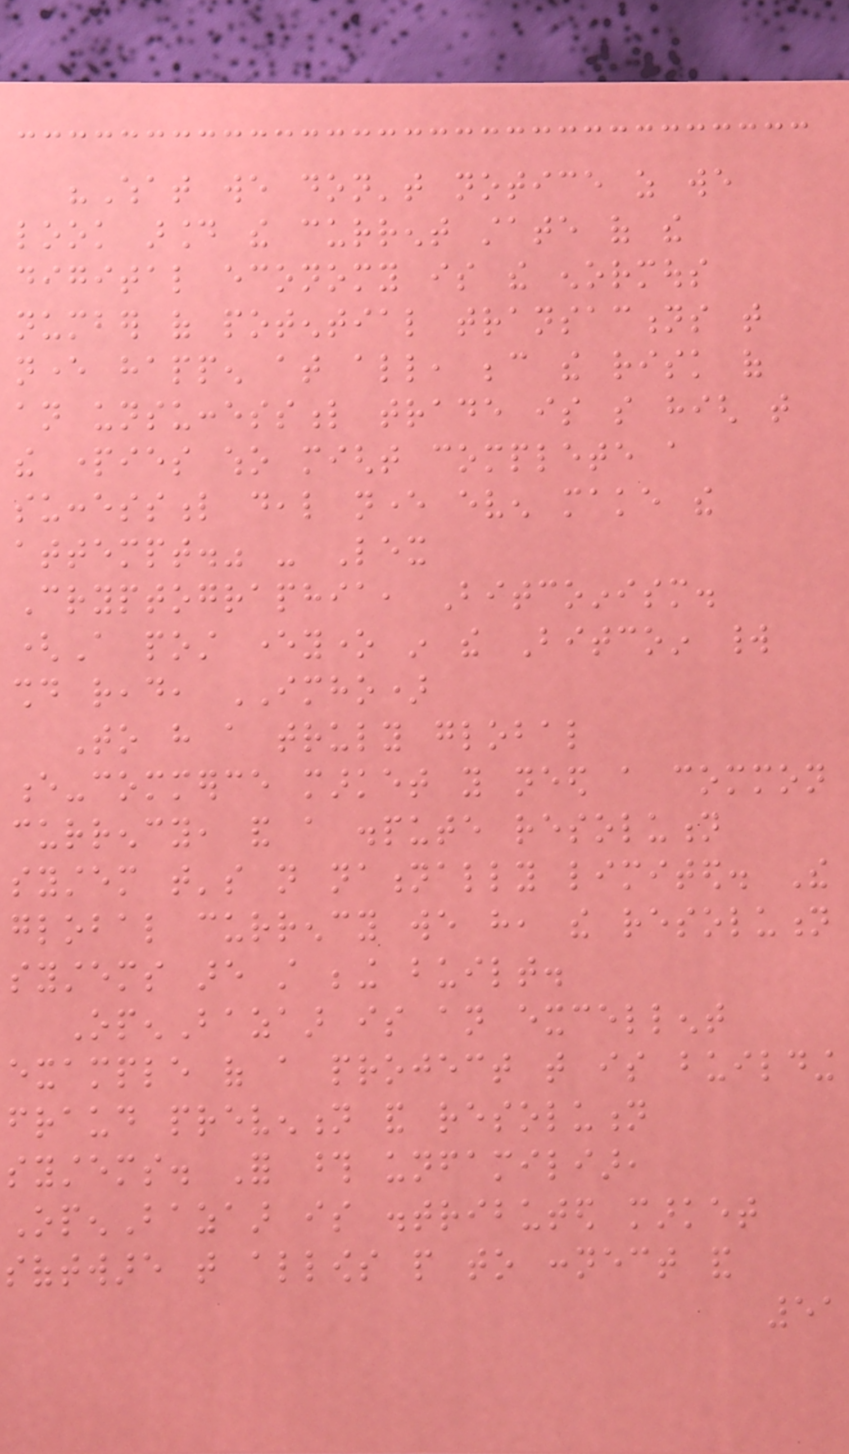"What we don't notice as we
look around the current state of the
digital economy is the enormous
number of potential transactions that
never happen at all, because the risk of
an unsuccessful trade is so high that
the parties who might complete a
successful deal never even make the
attempt." - Lex
Cryptographia, Bitcoinism.
(A post everyone in the Bitcoin world
should read, IMHO)
To have a truly global
e-commerce market you need a common
currency, and a dispute resolution
system that's not nationally limited. The
global currency we have, the resolution
systems are still being built.
OpenBazaar is an excellent
example of a project that is building
fraud prevention and resolution
systems. For those unfamiliar,
OpenBazaar is distributed market
software that allows people to connect and
51
